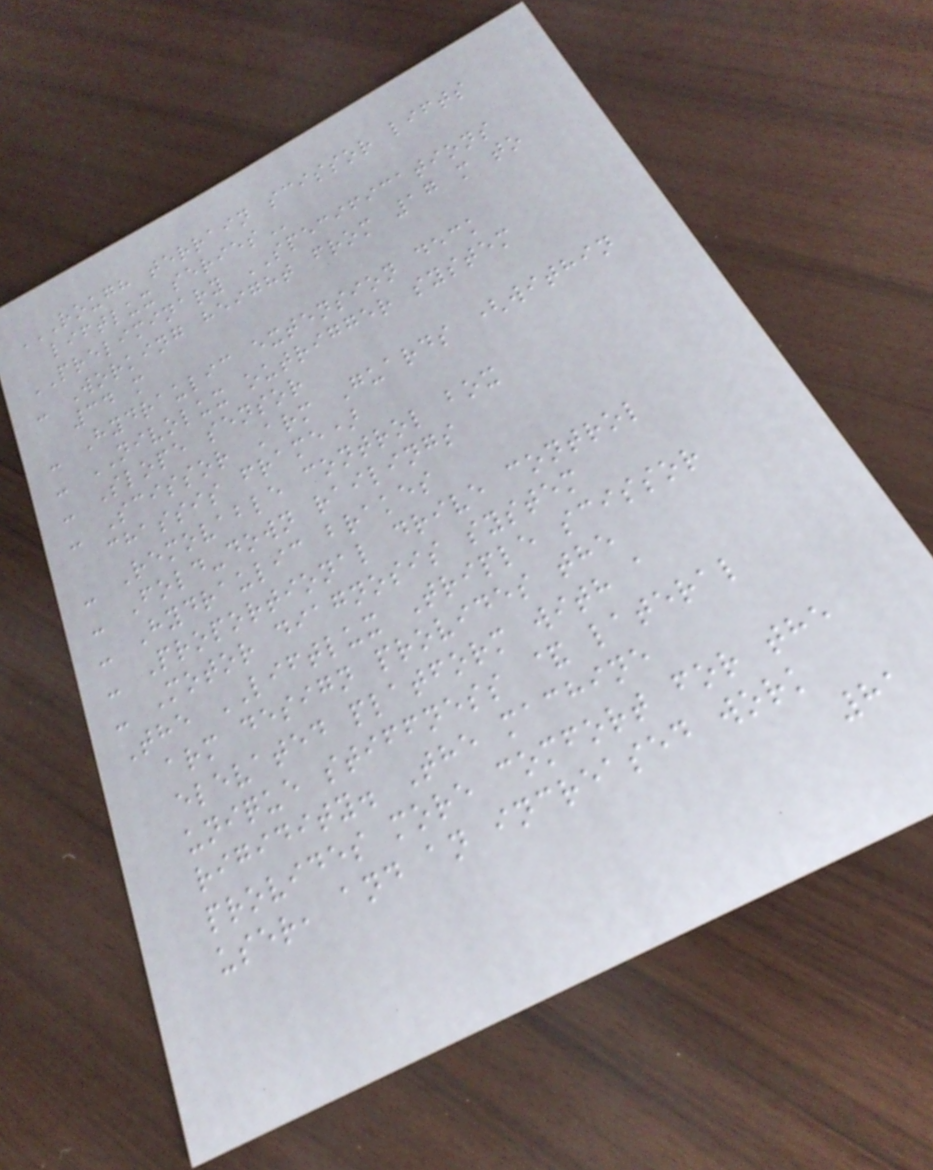ROUGH TERRAIN SCISSOR LIFTS
LIFTLUX SERIES
PRELIMINARY SPECIFICATIONS
- Working height from 17 m to
34 m
- Hydraulic extension deck
- NIVOLUX outrigger system
- Slope sensor
- Scissor Arm Guards (within
chassis frame)
- Removable control box
- Fold-down railings
- Hydraulic brakes
- Proportional drive control
- Motor diagnosis system
The LIFTLUX Triple scissor
arm design provides the
elevated platform with a
unique stiffness & lateral
rigidity. The machine
provides more comfort for the
user, and an increased work
81
